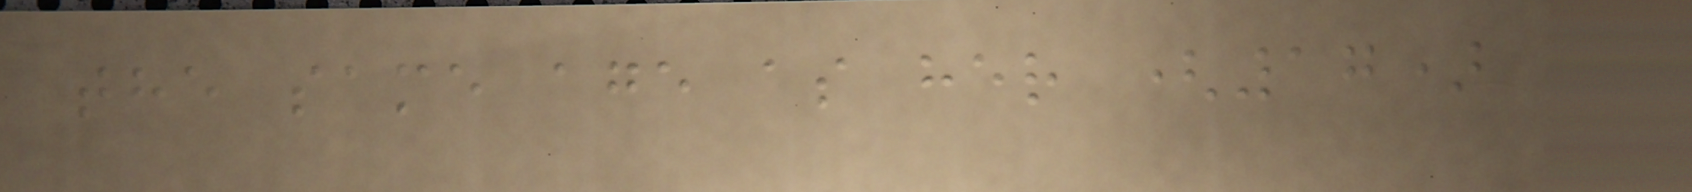the same age as her (17)
